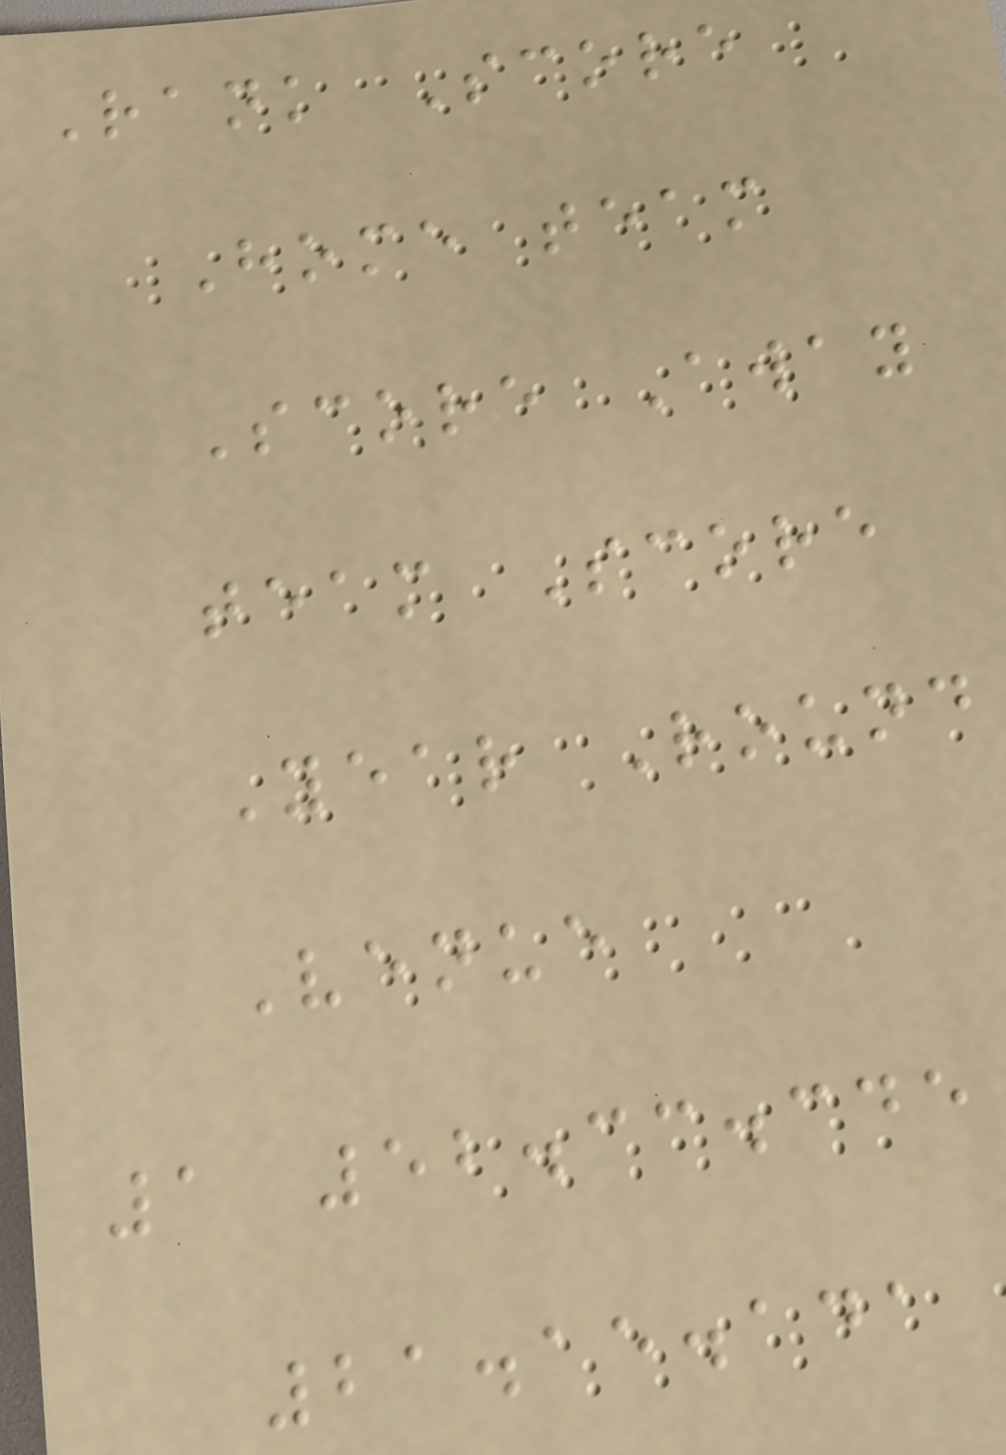Rank Score
Home team
Score Away
team Score
Year Round
Venue
1 52.33.345
21.15.141
